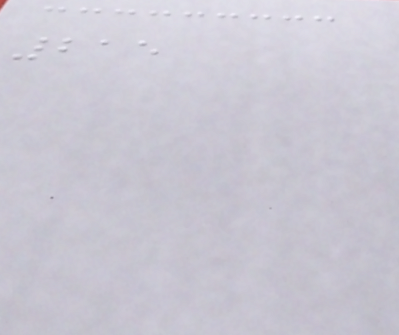215
